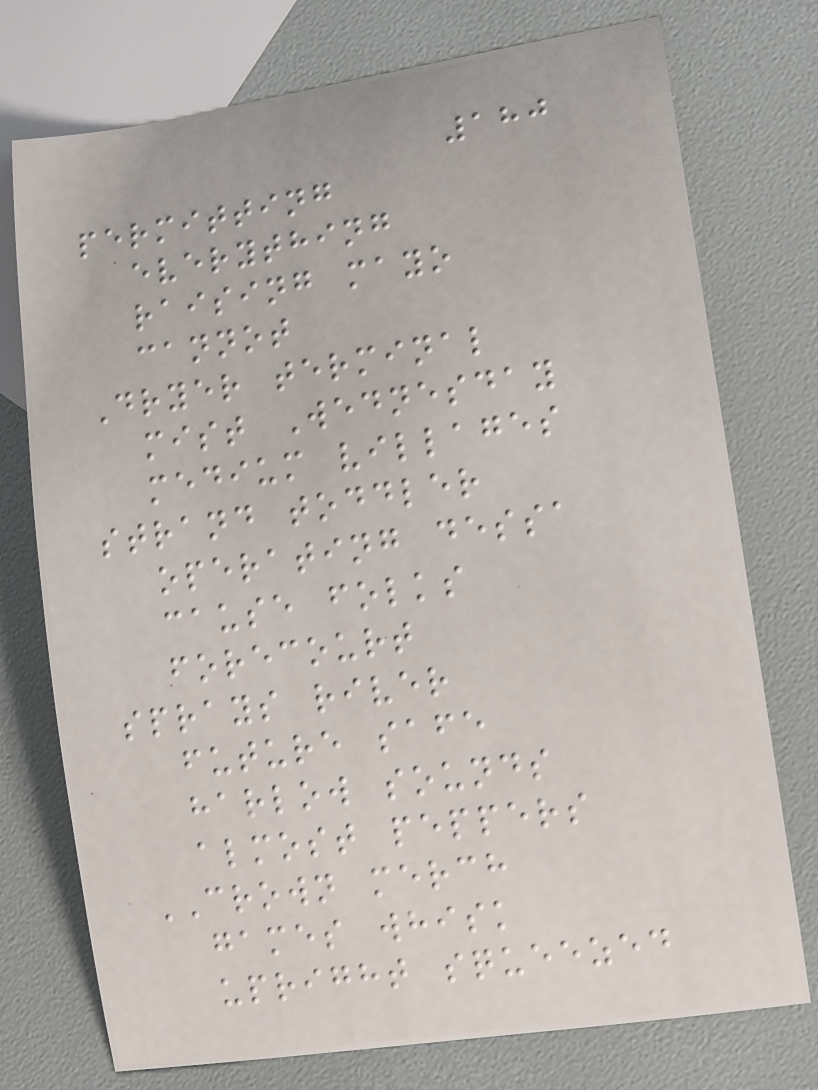180
permitting
everything
raising mayo
cannot
Dryer terminal
mist Wednesday
medium villages
strand toddler
operating dessa
cause folks
forecourt
sprays river
future safe
harlow sounds
almost peppers
CROWN merch
games whisk
upright squeezed
